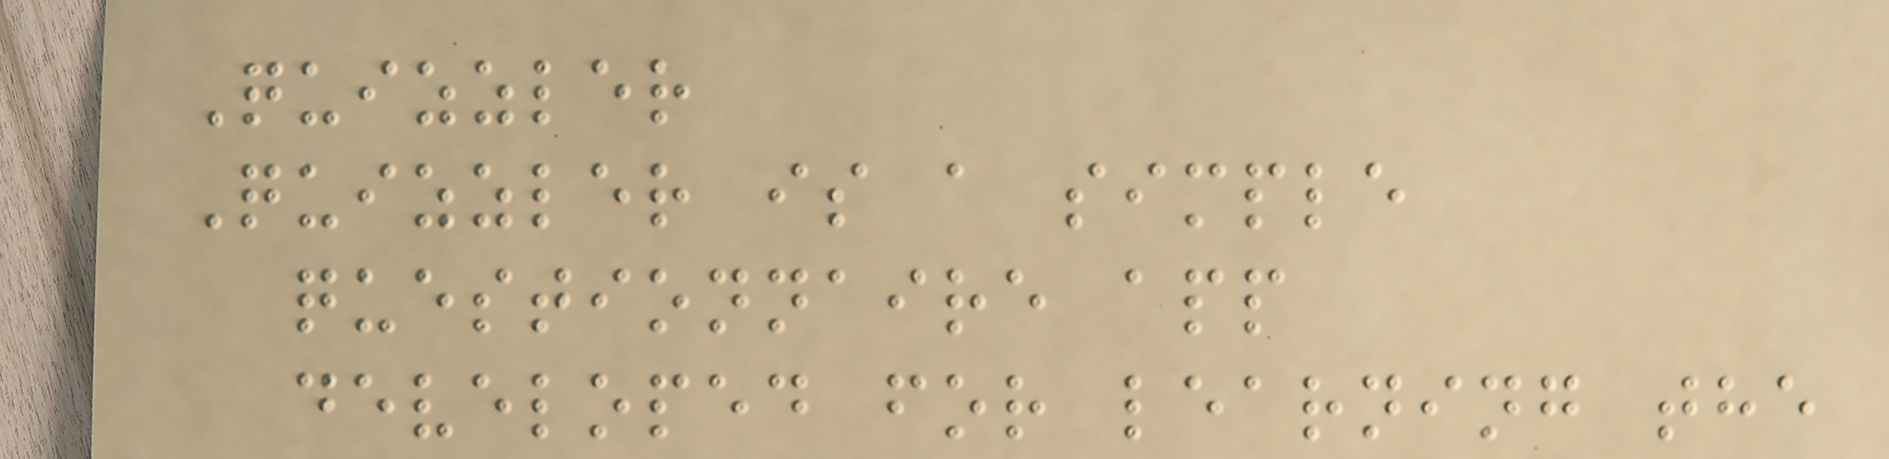Quizzler
Quizzler is a simple
questionnaire app
developed for learning the
